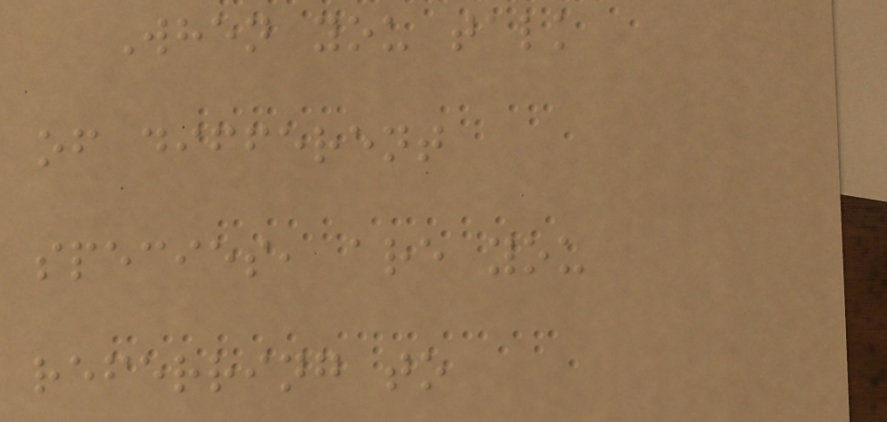When you talk
of different
species, are you
referring to
